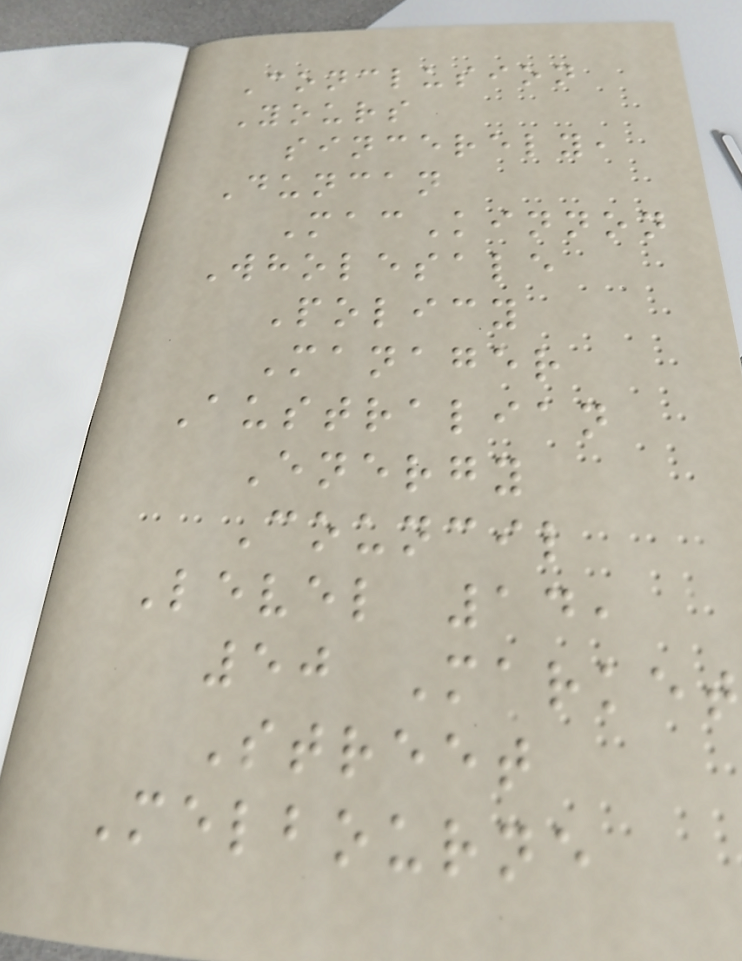Conclusion
Yours
sincerely,
Duncan
MacKinnon
Wholesale
Policy
Manager
Australian
Energy
Council
Level 14,
50 Market
Street
Melbourne
